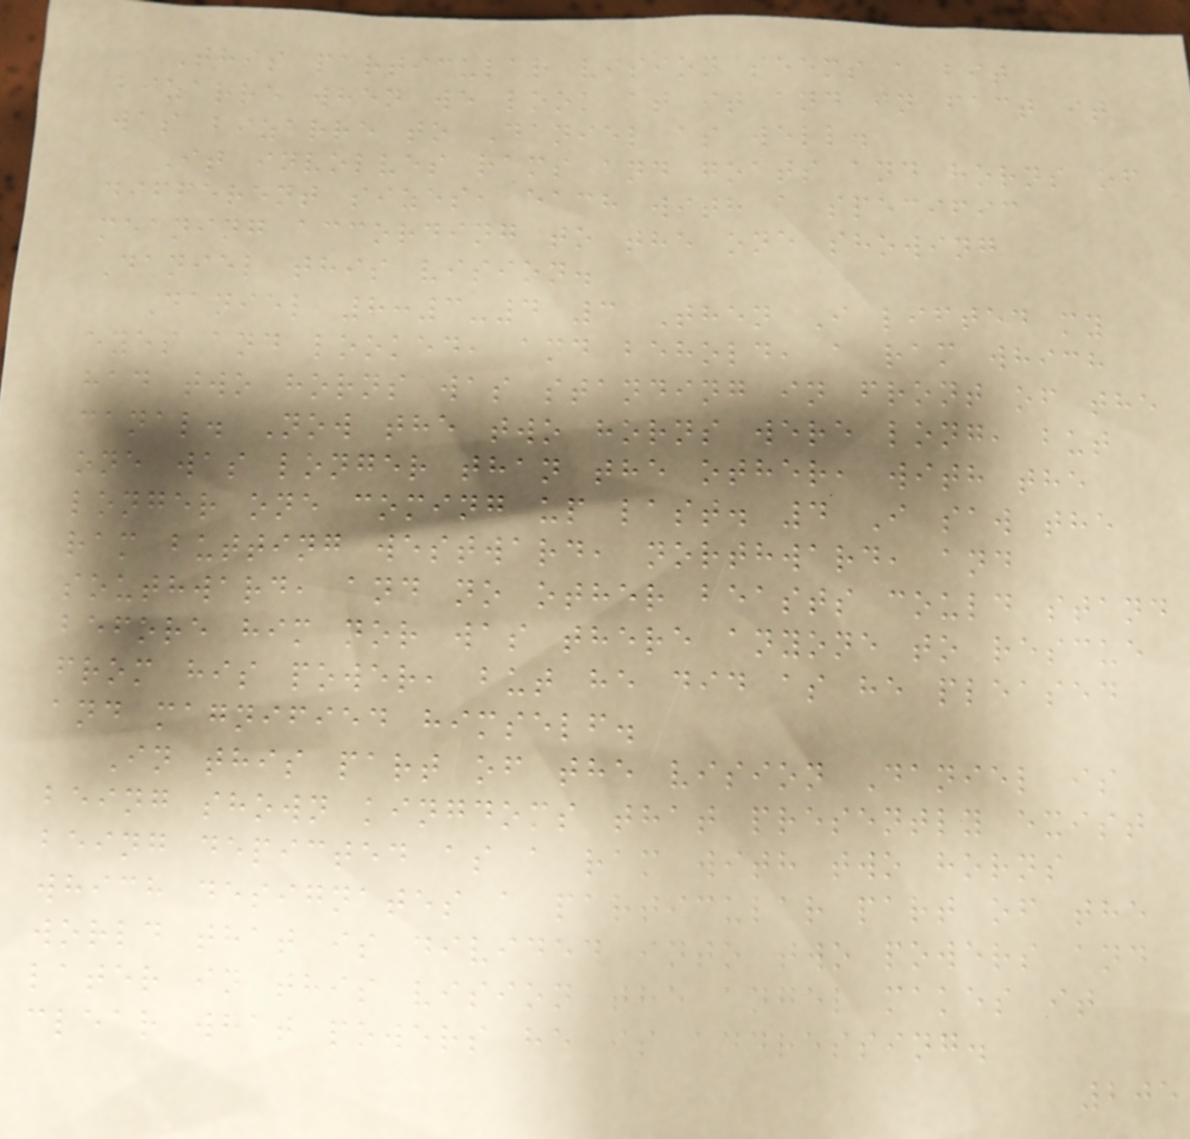This particular vision seems a bit
bizarre when we look at it and in fact it
was bizarre to Daniel as well.
It involves rams and goats and horns of
different sizes, each with a specific
meaning according to the one showing
Daniel this vision.
Daniel 8:3-4 3 Then I lifted my
eyes and looked, and behold, a ram which
had two horns was standing in front of the
canal. Now the two horns were long, but
one was longer than the other, with the
longer one coming up last. 4 I saw the
ram butting westward, northward, and
southward, and no other beasts could stand
before him nor was there anyone to rescue
from his power, but he did as he pleased
and magnified himself.
In this part of the vision Daniel is
being shown kingdoms that presently exist
being depicted as a ram with two horns
which designates a particular part of the
world that is divided into two powers and
later in this vision the angel makes it
clear what powers he is addressing.
205
